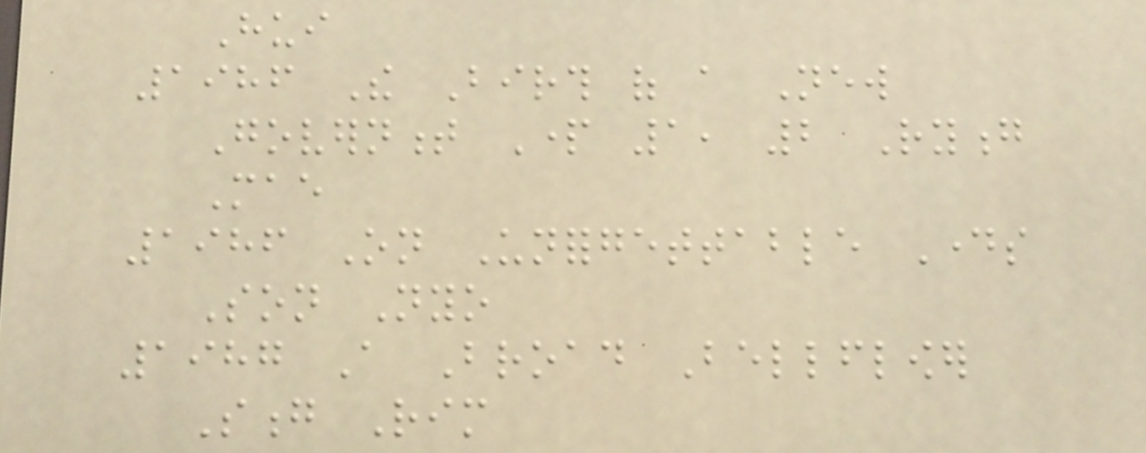Hui
1986 The Birth of a New
Government Part 1, 2 Ryong
Mae
1986 On Unforgettable Days
Son Nyo
1987 A Broad Bellflower
Song Rim
